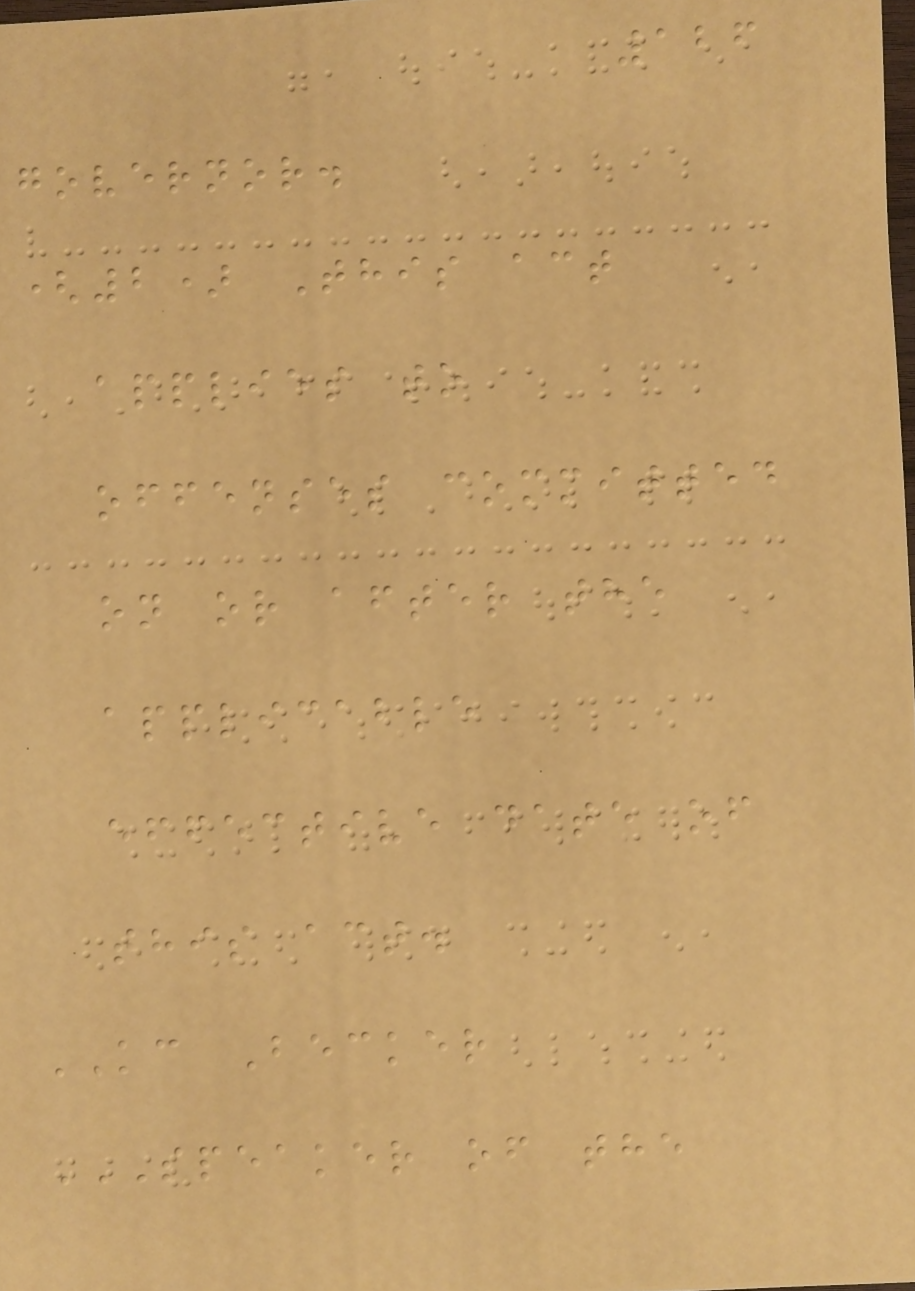126
governor.
(2) This act
applies to
offenses committed
on or after the
applicable
effective date of
this act.
KC Becker
SPEAKER OF THE
